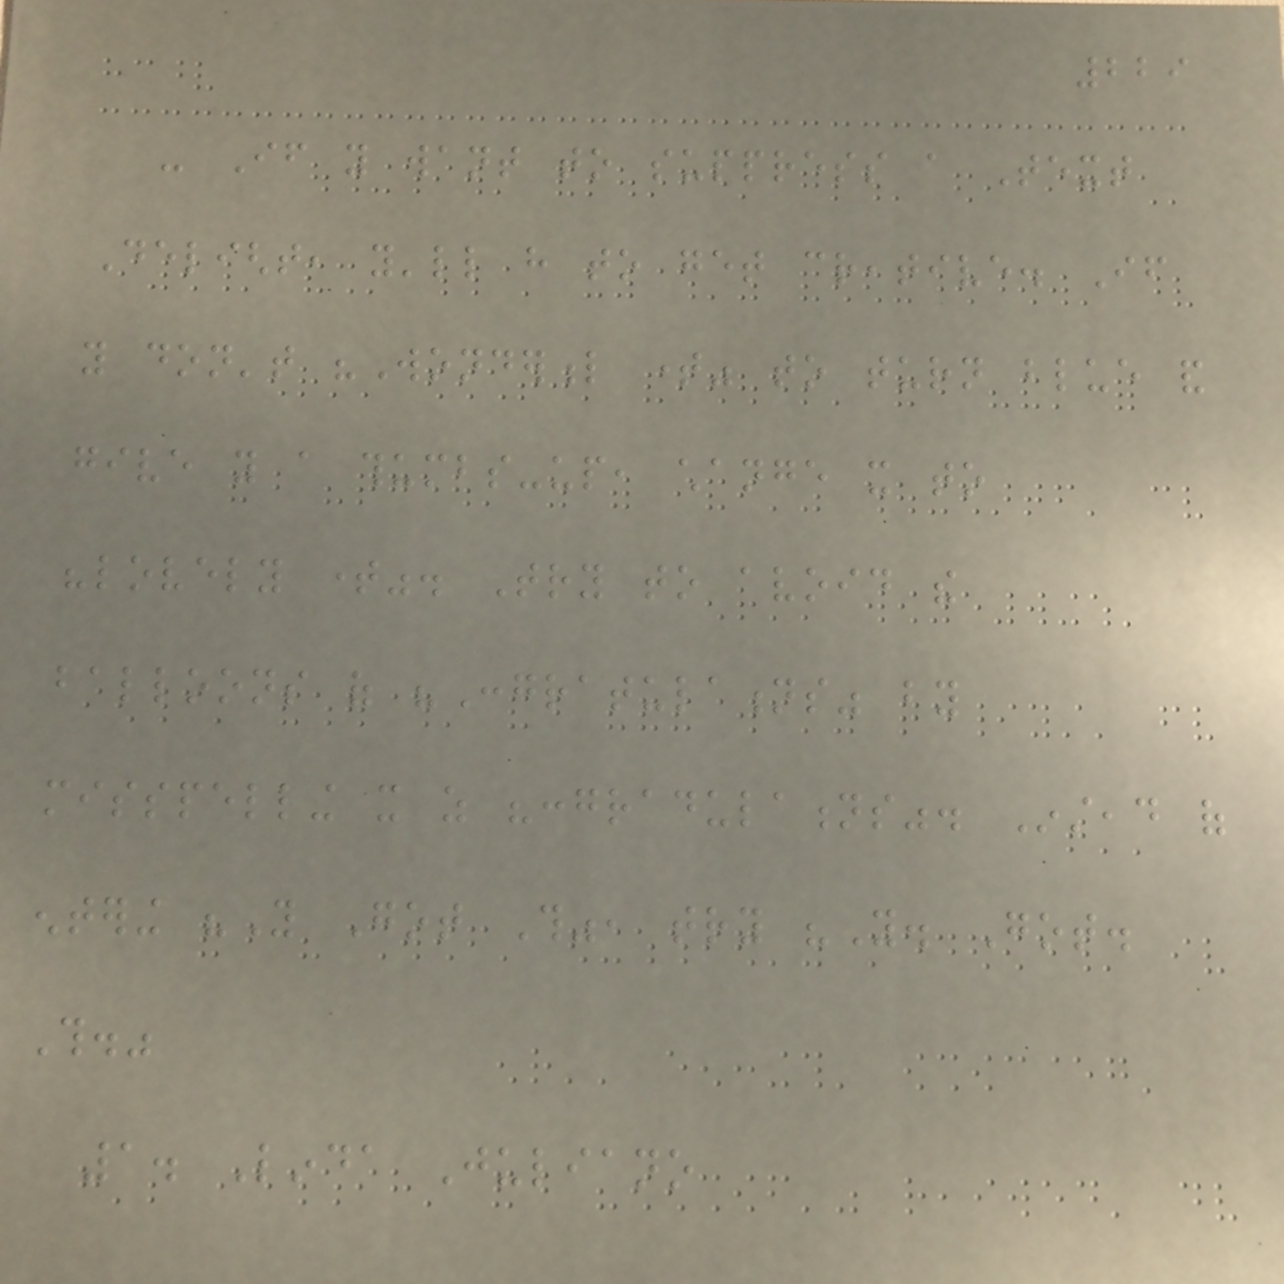229
- If you want to suppress a Text
Delight, you'll have to get creative. If
you don't "Wonderful time" to turn blue and
give you a thumbs-up, change it to
"lovely time". Try to avoid the
balloons of "Congratulations" by
misspelling it as "congradulations". Instead of
entering "You Got This", try "You. Got.
This."
1. Linda Juliano
